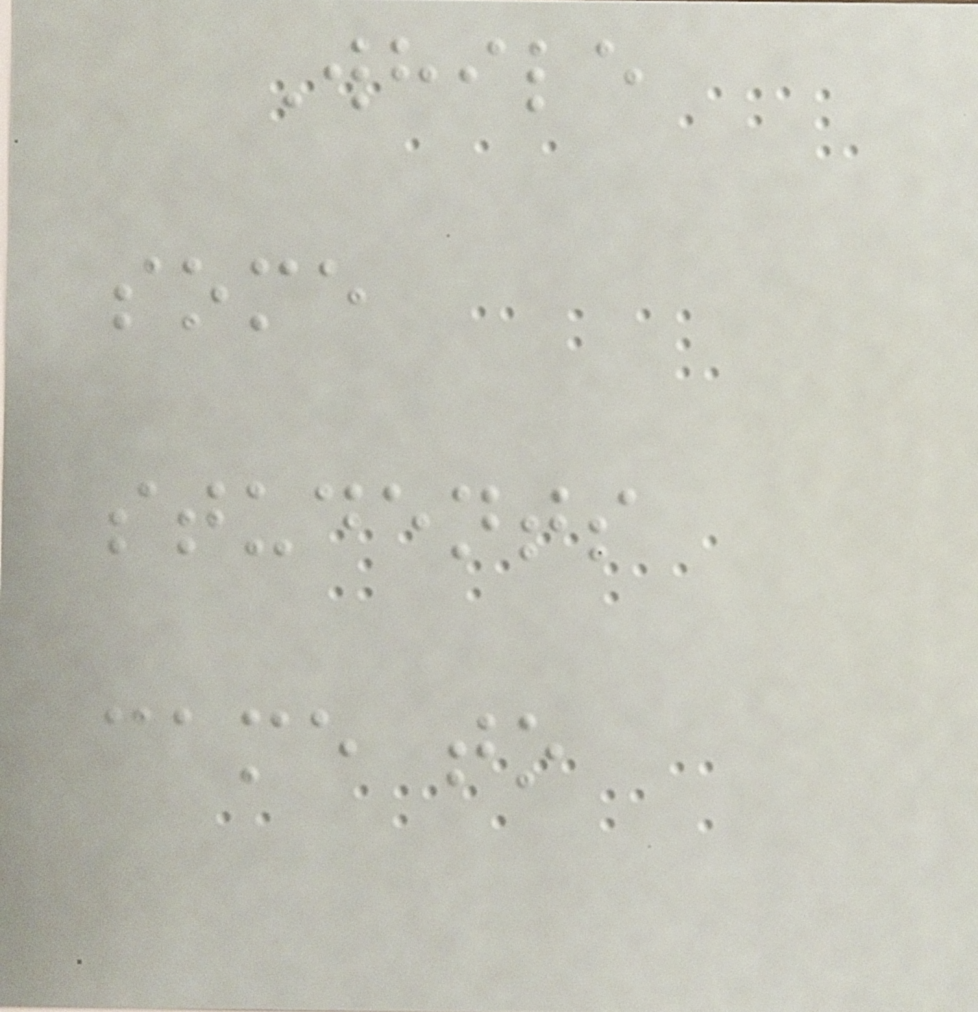While
some
students
came to
